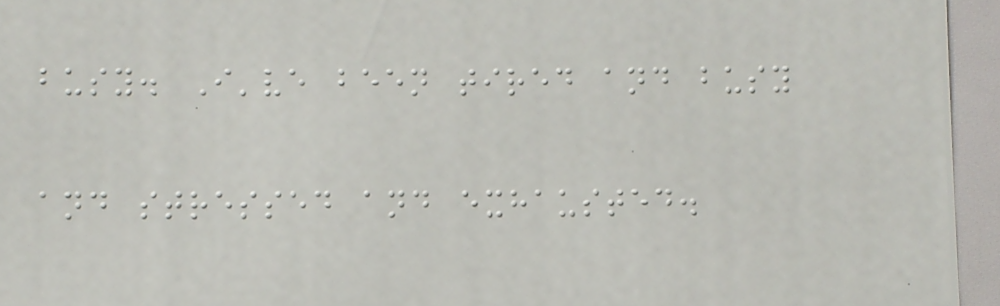busy. I've been tired and busy
and stressed and exhausted.
